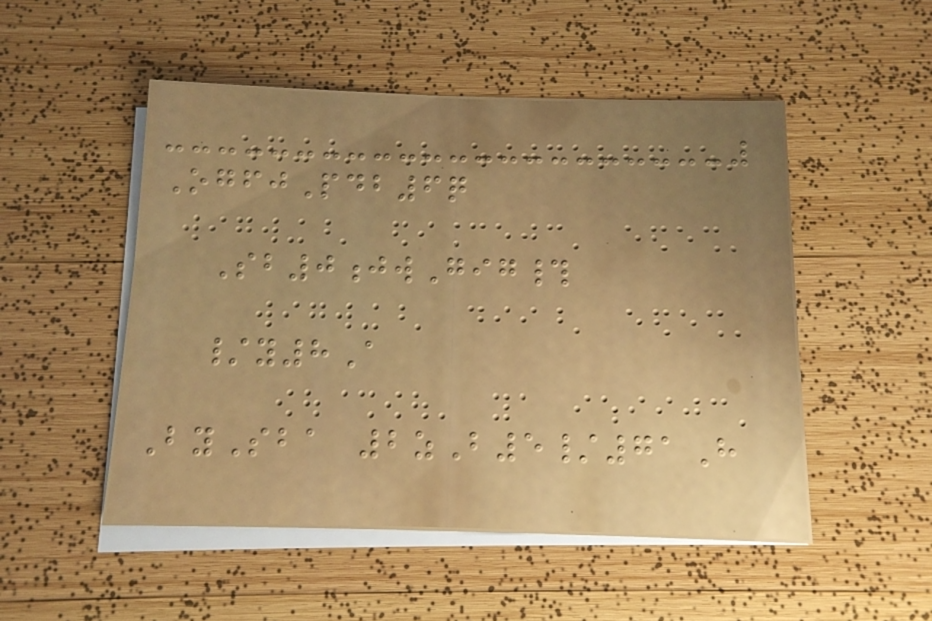OgfjPdb6q
Sb0jwGig#
/y8A
BySba 2zB5/71H
